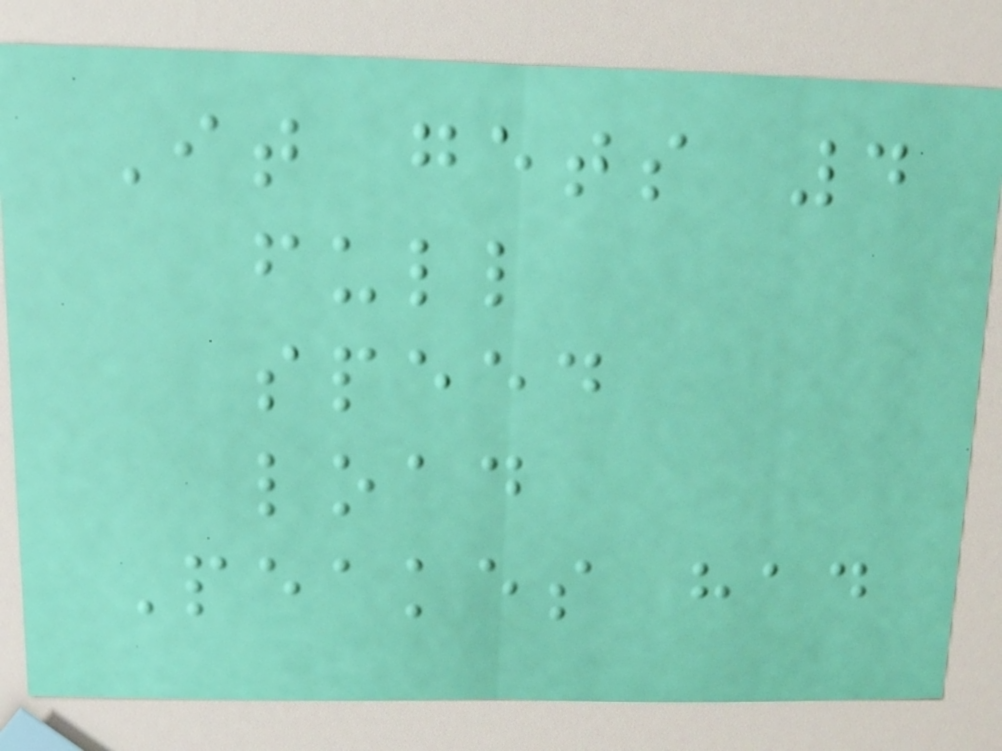It gets 4
full
speed
load
Peakes had
